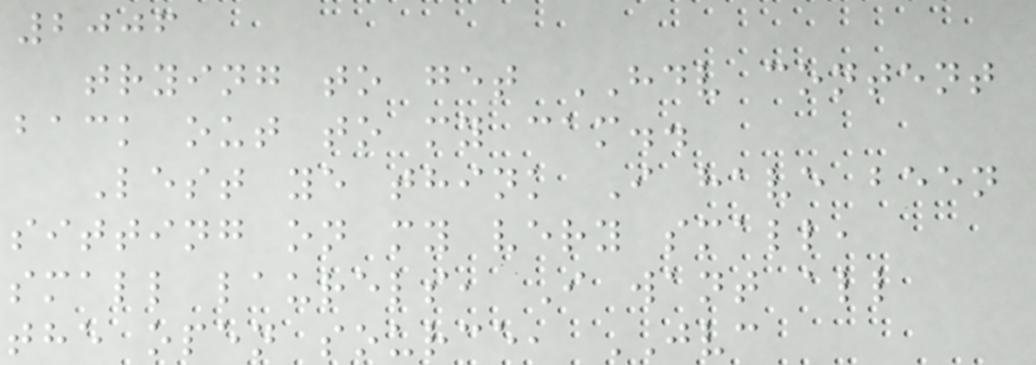2006
trying to get HDV content
back out to my cam..
Lest ye think I have been
sitting on my very small,
small laurels, I want all
the open source, JVC
